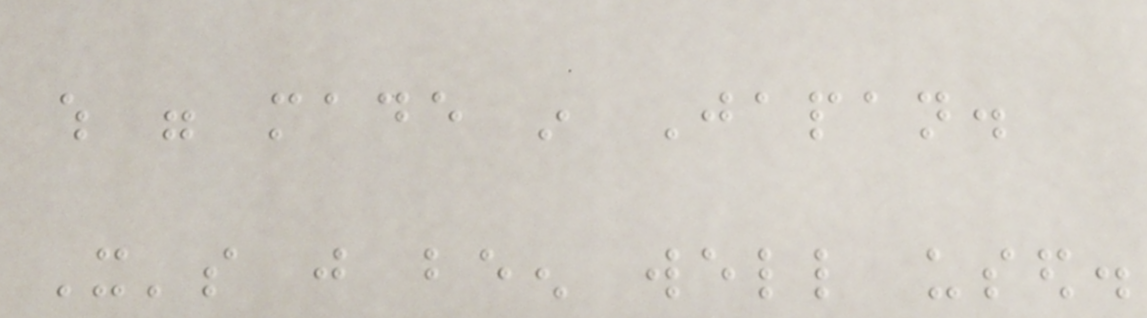which were made in Japan.
It's just been well used.
